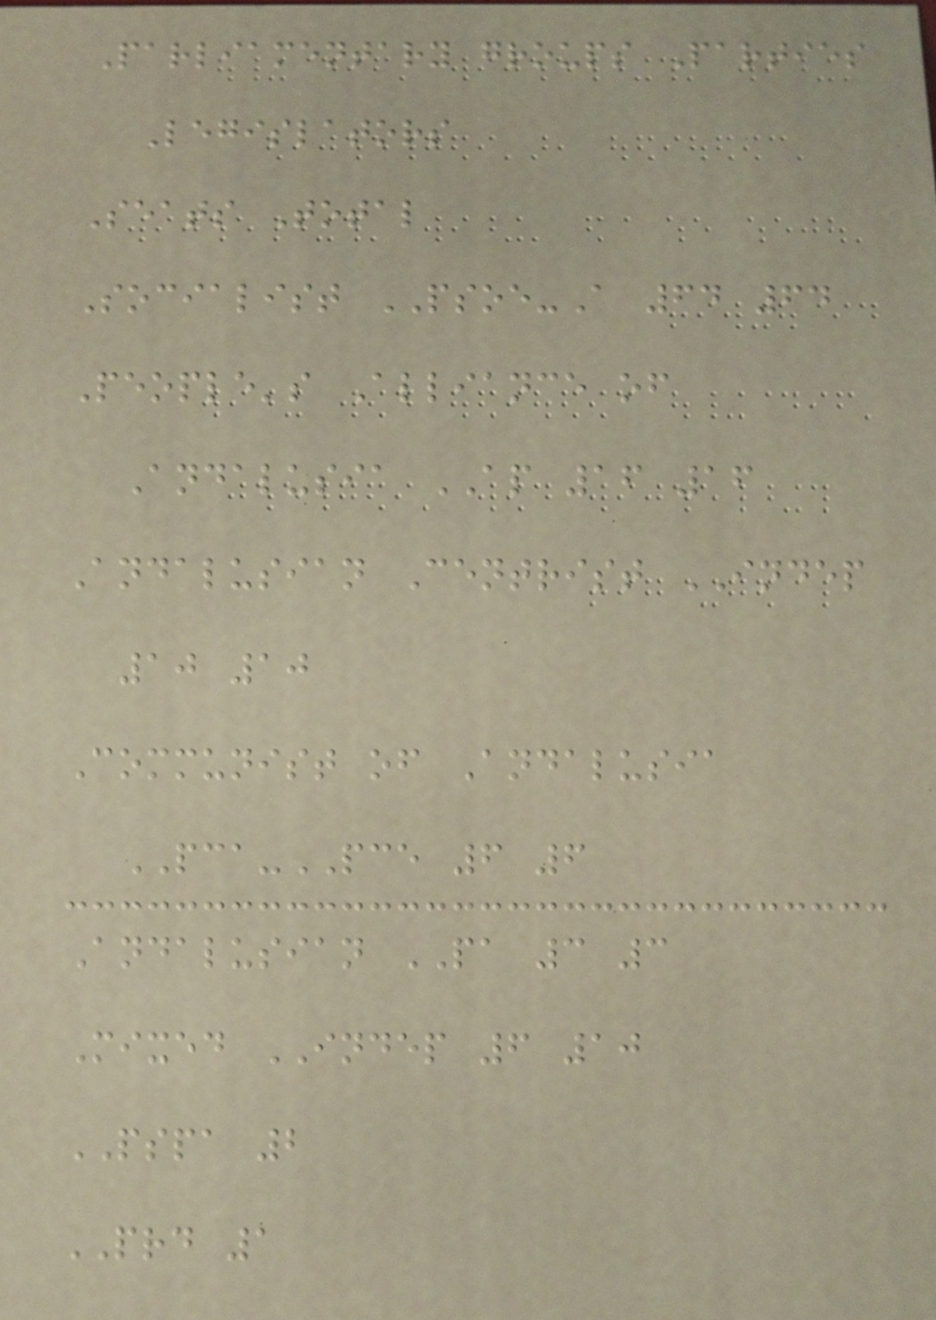Parliamentary groups Parties
Legislators
Seats Total
Socialist PSOE-A 64 64
People's Alliance of
Andalusia AP 16 16
Andalusian Centrist INDEP
10 10
Communist of Andalusia
PCA-PCE 6 6
Andalusian PA 3 3
Mixed INDEP 6 10
PSPA 2
PRD 1
